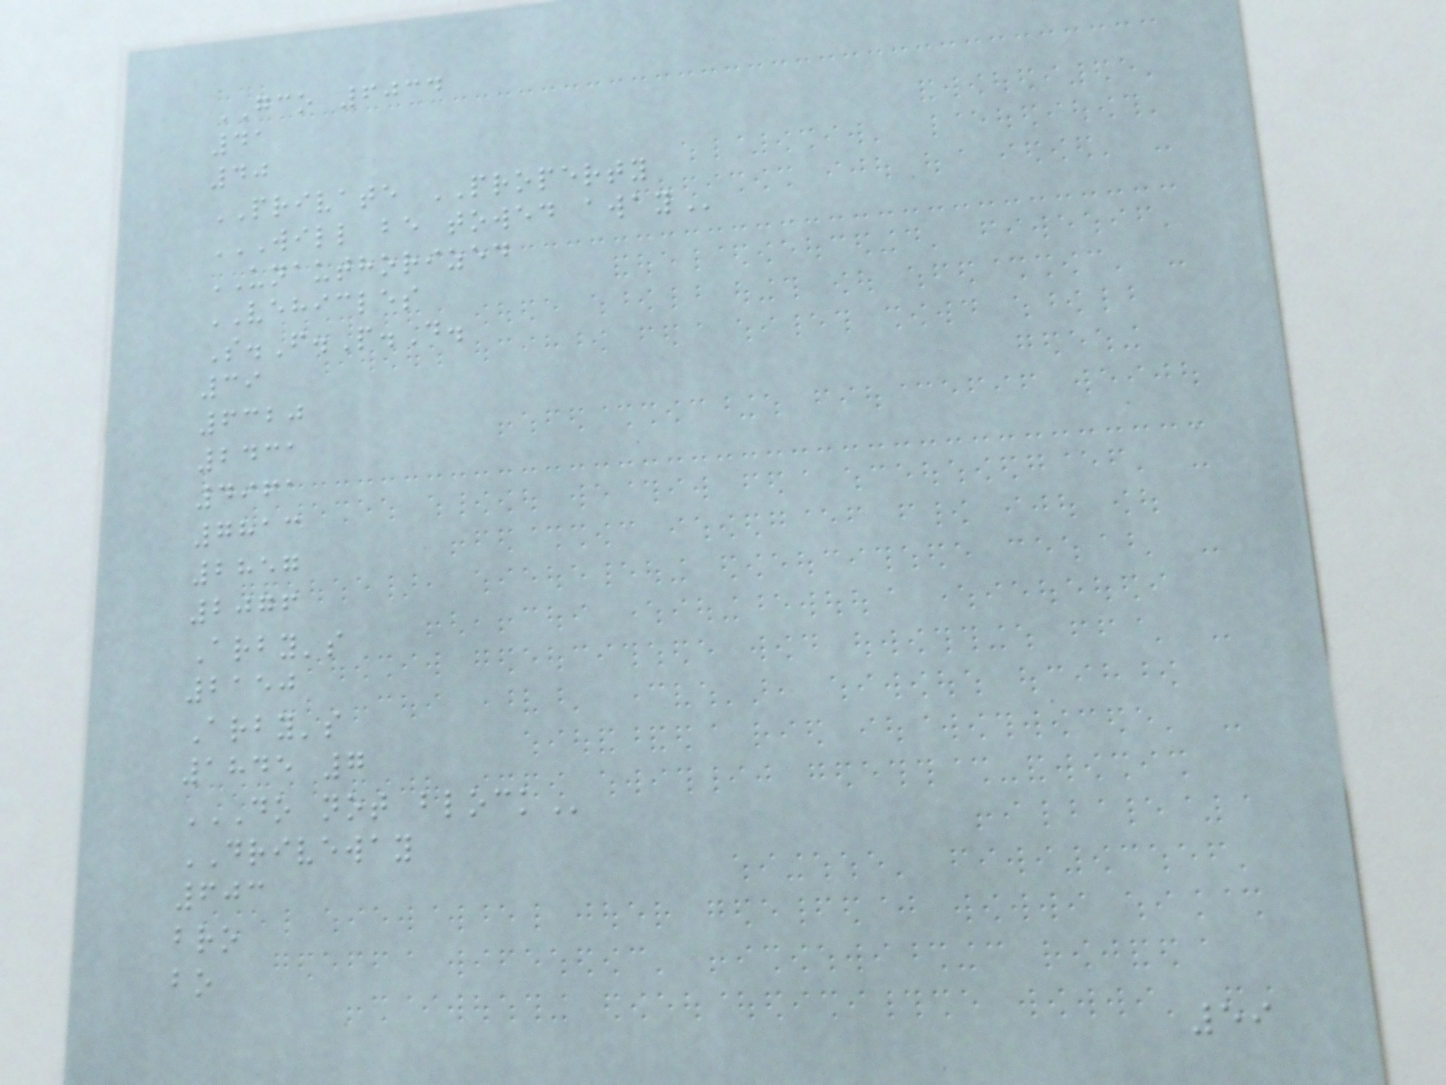GCO 6034
41
40
PRIVATE PROPERTY
WILL BE TOWED AWAY
UNAUTHORIZED
VEHICLES
S.F.P.D.
39
6320
2431
4961
7813
2857
2076
Arby's
2150
Arby's
1845 7
DO NOT BLOCK
DRIVEWAY
603
bro
bo
59
